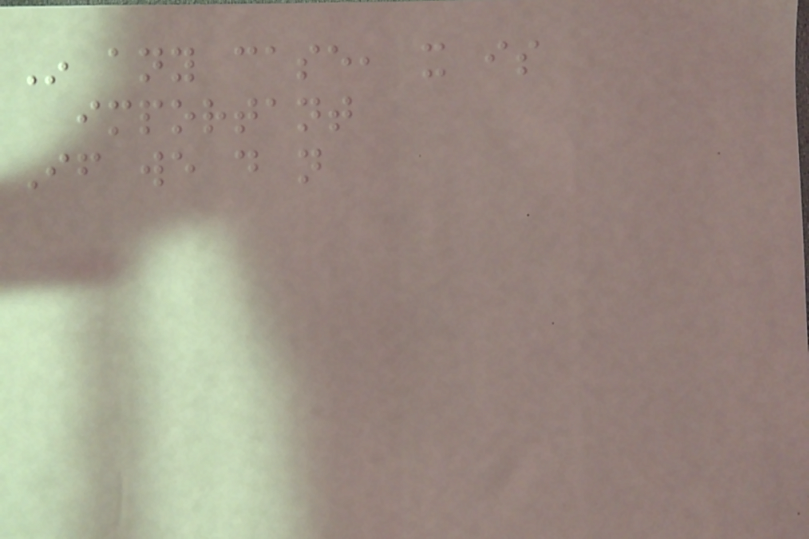In any case, it is
important
If we do not
